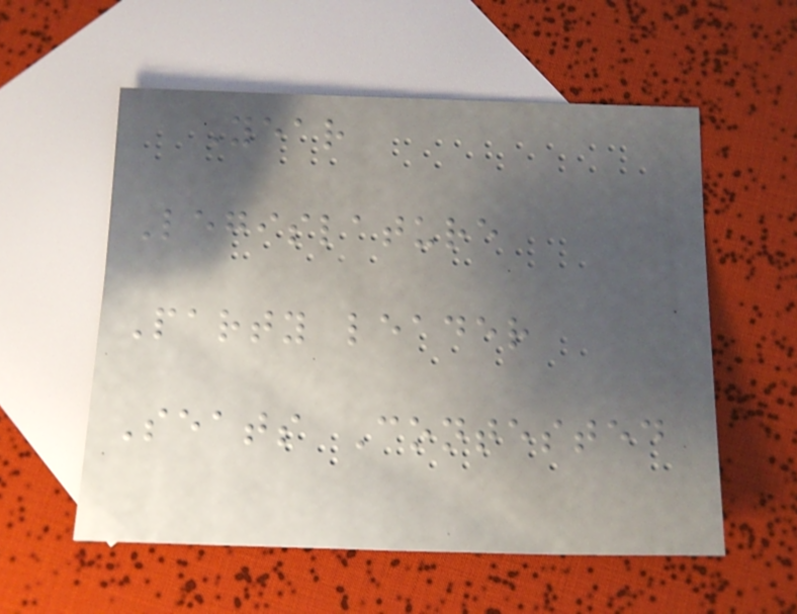Year
Legislature
Party leader
Seats Contested
